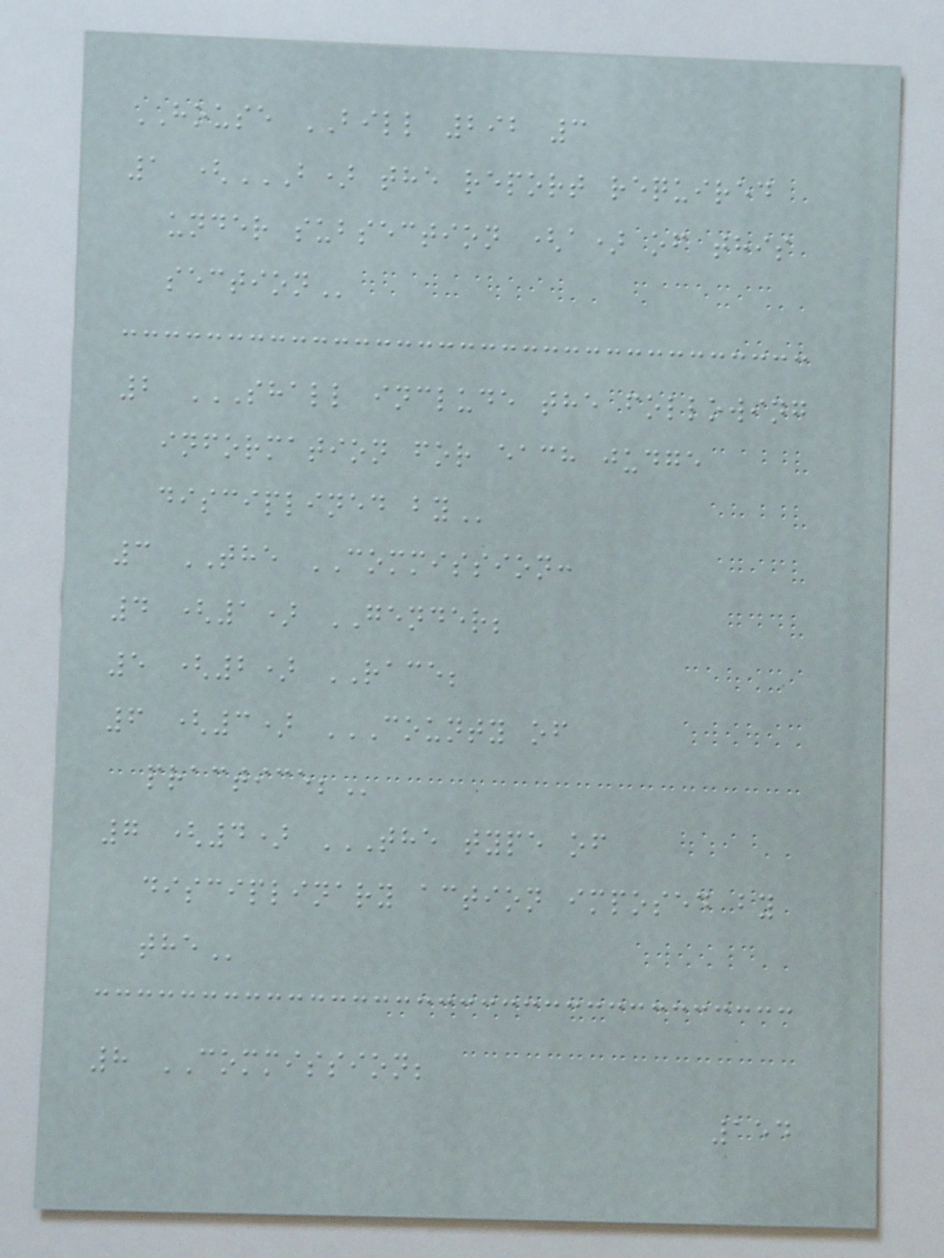HOUSE BILL 292 3
1 (B) THE REPORT REQUIRED
UNDER SUBSECTION (A) OF THIS
SECTION
2 SHALL INCLUDE THE FOLLOWING
INFORMATION FOR EACH JUDGE
DISCIPLINED BY
3 THE COMMISSION:
4 (1) GENDER;
5 (2) RACE;
6 (3) COUNTY OF
PRACTICE;
7 (4) THE TYPE OF
DISCIPLINARY ACTION IMPOSED BY
THE
8 COMMISSION;
154
